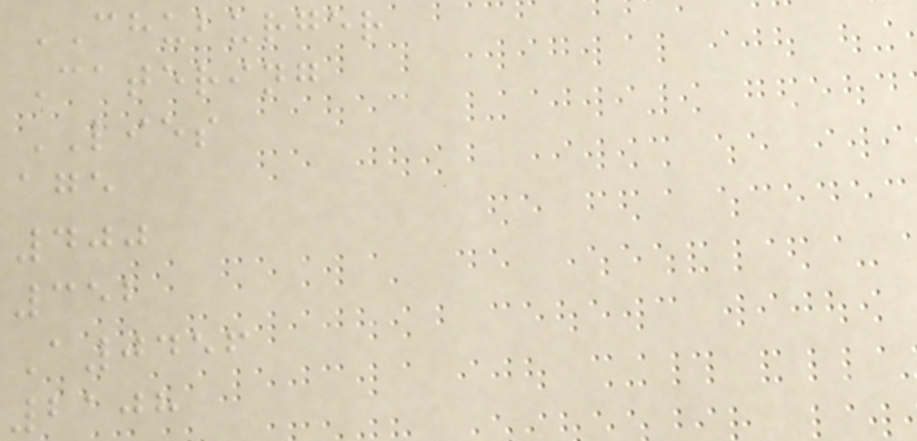CHUBURGER
Catering
LIES
age
400
352
A0456
2108
